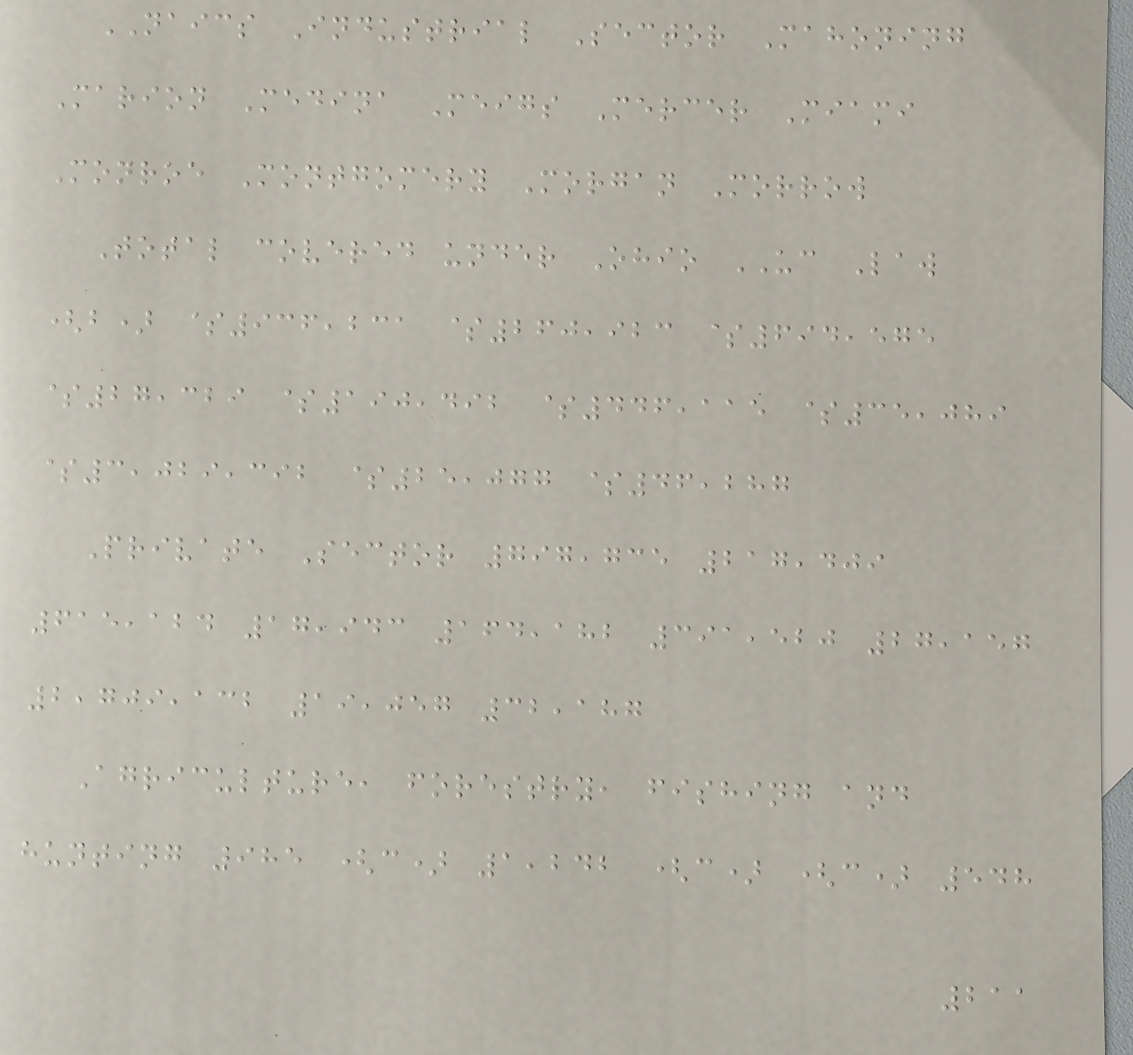NAICS Industrial Sector Mahoning
Marion Medina Meigs Mercer Miami
Monroe Montgomery Morgan Morrow
Total covered under Ohio UC Law
(b) $936,231 $260,923 $694,575
$27,329 $190,492 $446,115 $35,089
$3,029,392 $25,077 $46,287
Private Sector 797,735 217,409
615,124 17,943 164,182 391,520 27,157
2,709,132 19,057 32,187
Agriculture, forestry, fishing and
hunting 985 (c) 1,242 (c) (c) 548
211
